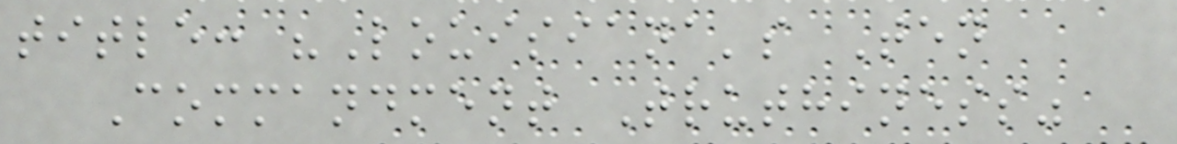title: "Louisiana's Ten
Commandment Truthiness"
